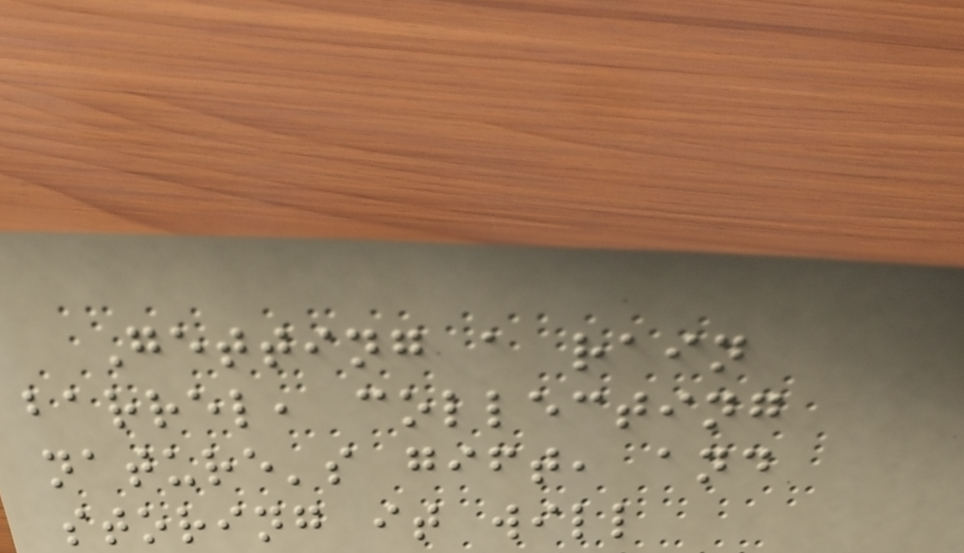Getting a rain
barrel, collecting
nature's gift, and
storing it will
